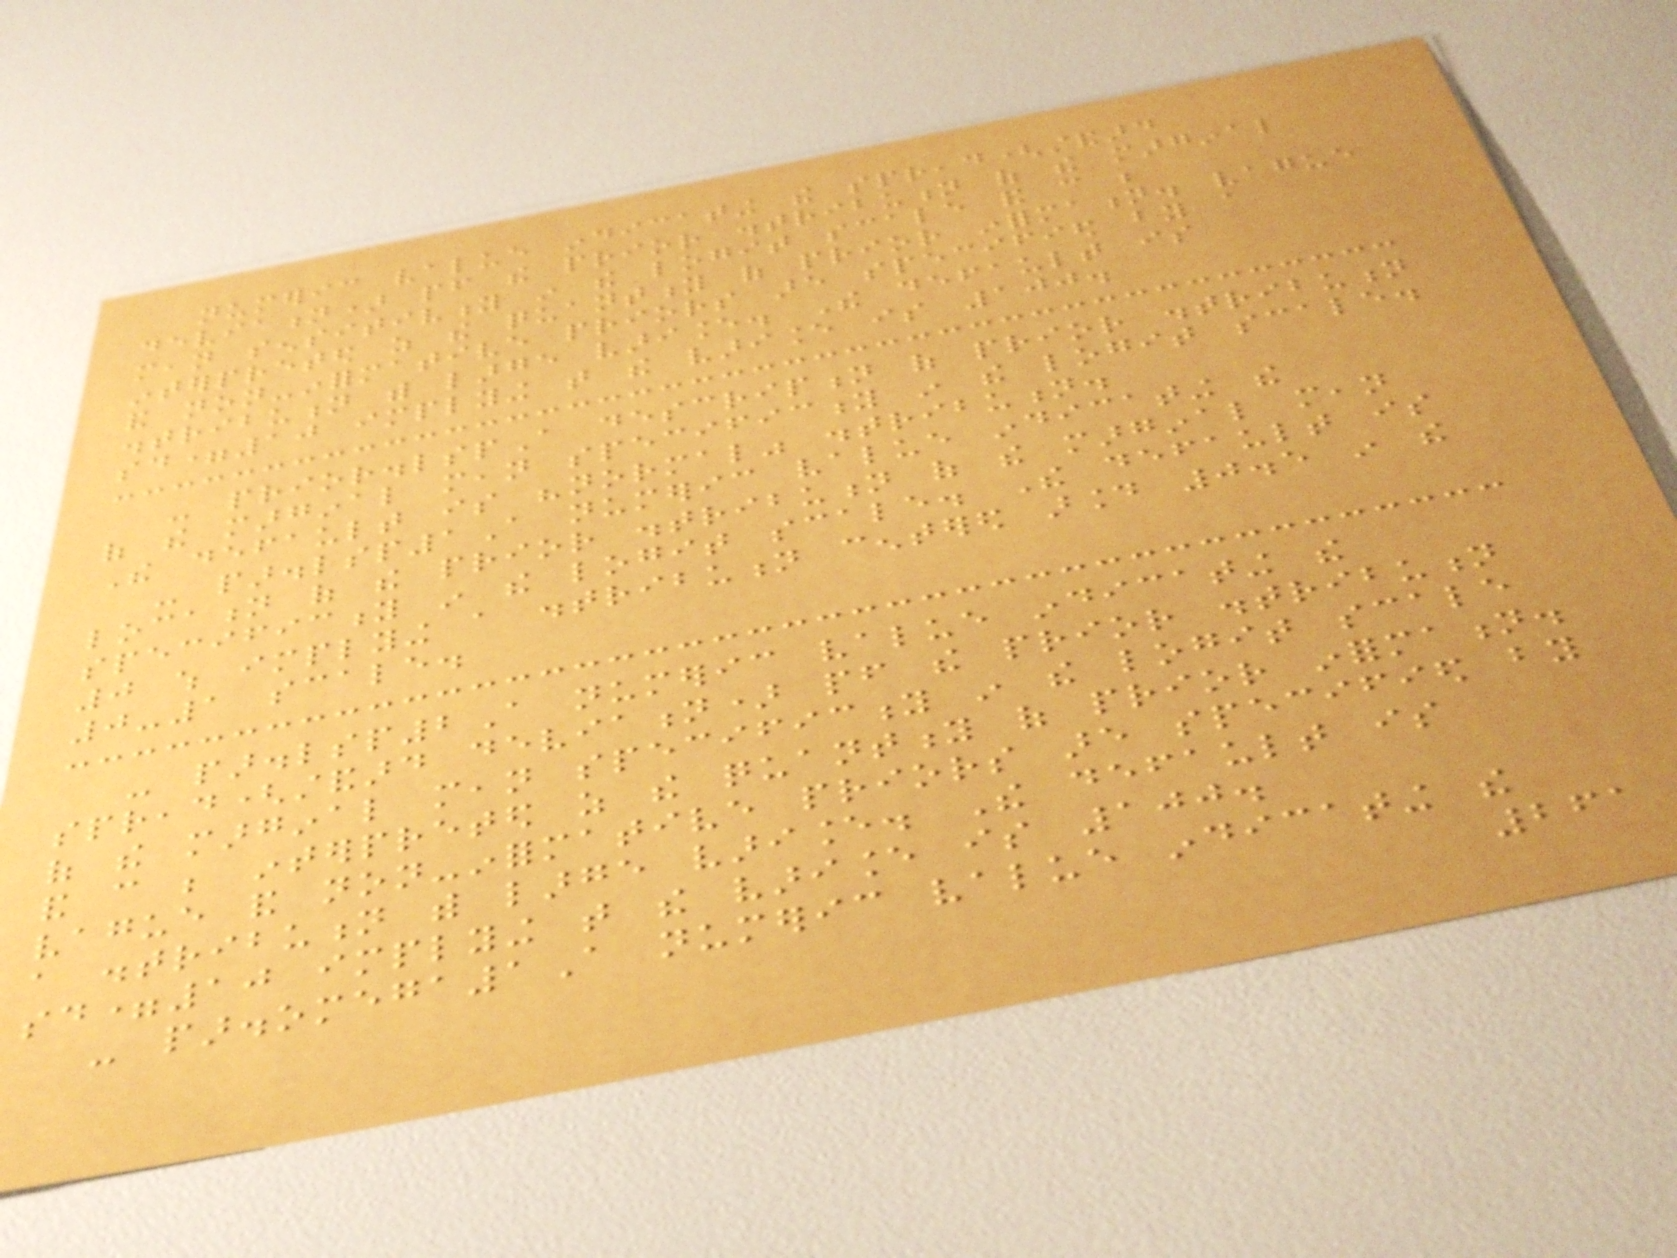numeric value indicating the spread(standard
deviation) pf the prior distribution of the marginal
mean sensitivity in the logit scale and can be
interpreted as the quantity of prior information. vague
and non-informative priors are specified by a
distribution with large variance. The default is
sd=10 implying that the variance is 100.
- prior.lspA description of prior distribution
of the marginal mean specificity in the logit scale.
The default is "normal" distribution.
- par.lsp1A numeric value indicating the
location of the prior distribution of the marginal mean
specificity in the logit scale. The default is
0 which implying a distribution centered around 0.5 in the
0-1 scale.
- par.lsp2A numeric value indicating the
spread(standard deviation) pf the prior distribution
of the marginal mean specificity in the logit scale
and can be interpreted as the quantity of prior information.
vague and non-informative priors are specified by
a distribution with large variance. The default is
sd=10 implying that the variance is 100.
- par.omega1A numeric value indicating the
261
